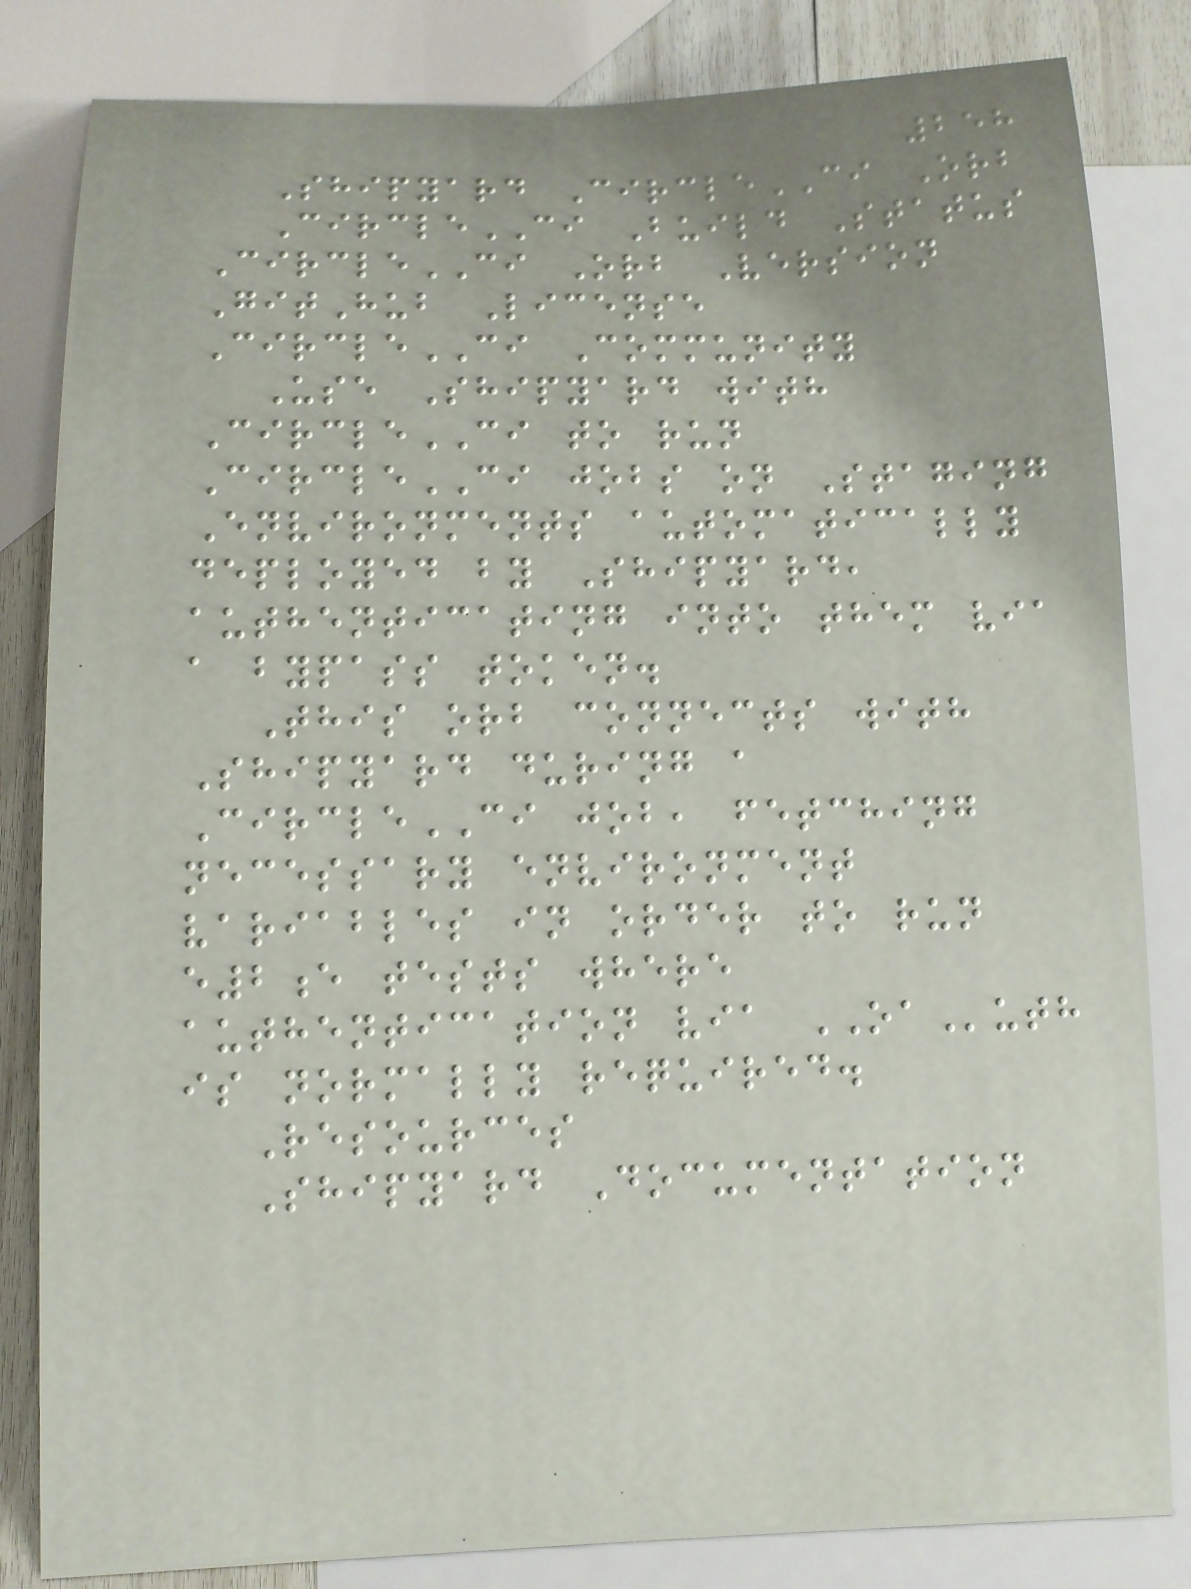258
Shipyard CircleCI Orb
CircleCI Build Status
CircleCI Orb Version
GitHub License
CircleCI Community
Use Shipyard with
CircleCI to run
CircleCI jobs on Staging
Environments automatically
deployed by Shipyard,
authenticating into them via
a bypass token.
This orb connects with
Shipyard during a
CircleCI job, fetching
necessary environment
variables in order to run
e2e tests where
authentication via OAuth
is normally required.
Resources
Shipyard Documentation
